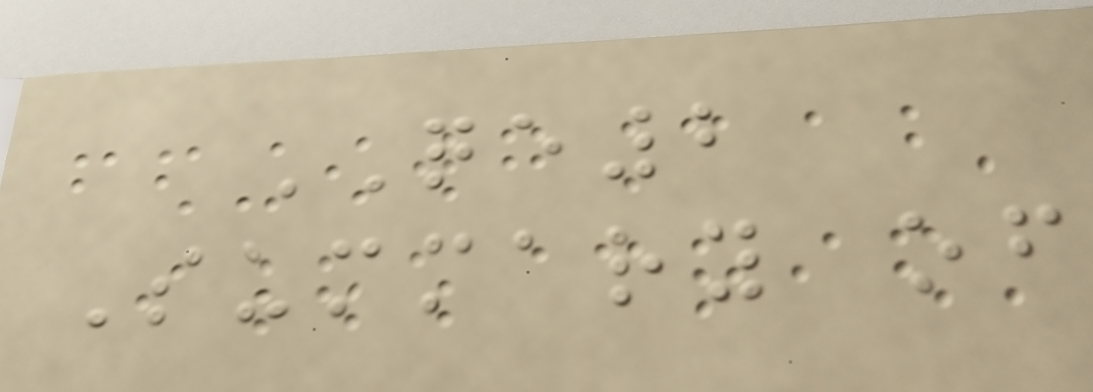QE2
Summary of
